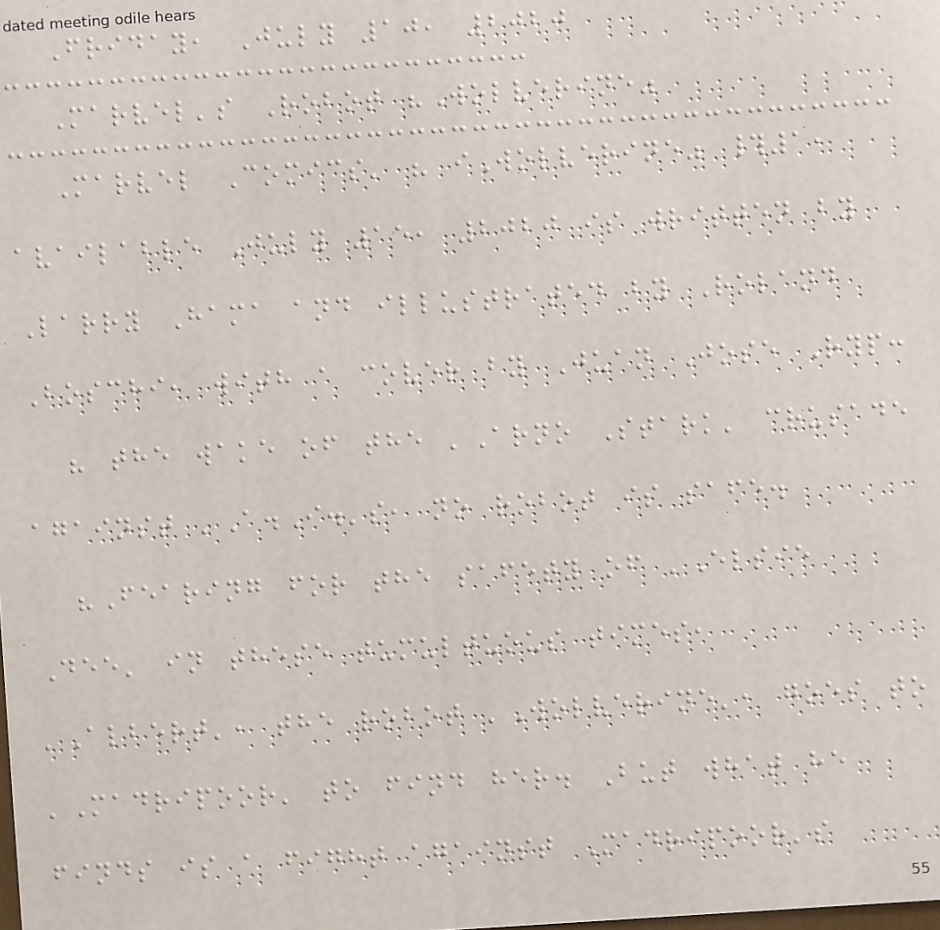Friday, July 10, 2020
Marvel's Robot "Wolverine"
Marvel Comics' " iWolverine" #1,
available July 15, 2020 is written by
Larry Hama and illustrated by Roland
Boschi, with a cover by Juan Jose Ryp:
" the wake of the 'Arno Stark' crusade
against 'A.I.'s, no robot is safe.
"Fearing for the safety of 'Elsie
Dee' in these tumultuous times,
'Albert', the robot 'Wolverine', goes to
'Madripoor' to find her. But what he
finds is a fight against Madripoor's
